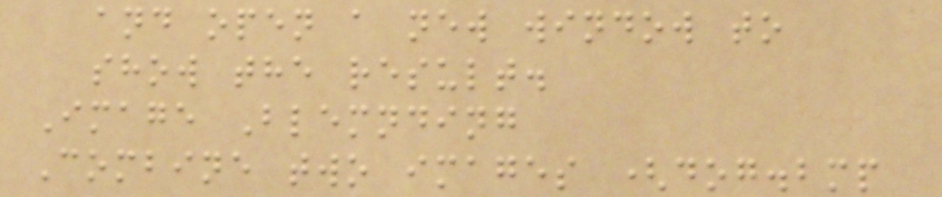and open a new window to
show the result.
Image Blemnding
Combine two images (dog.bmp
